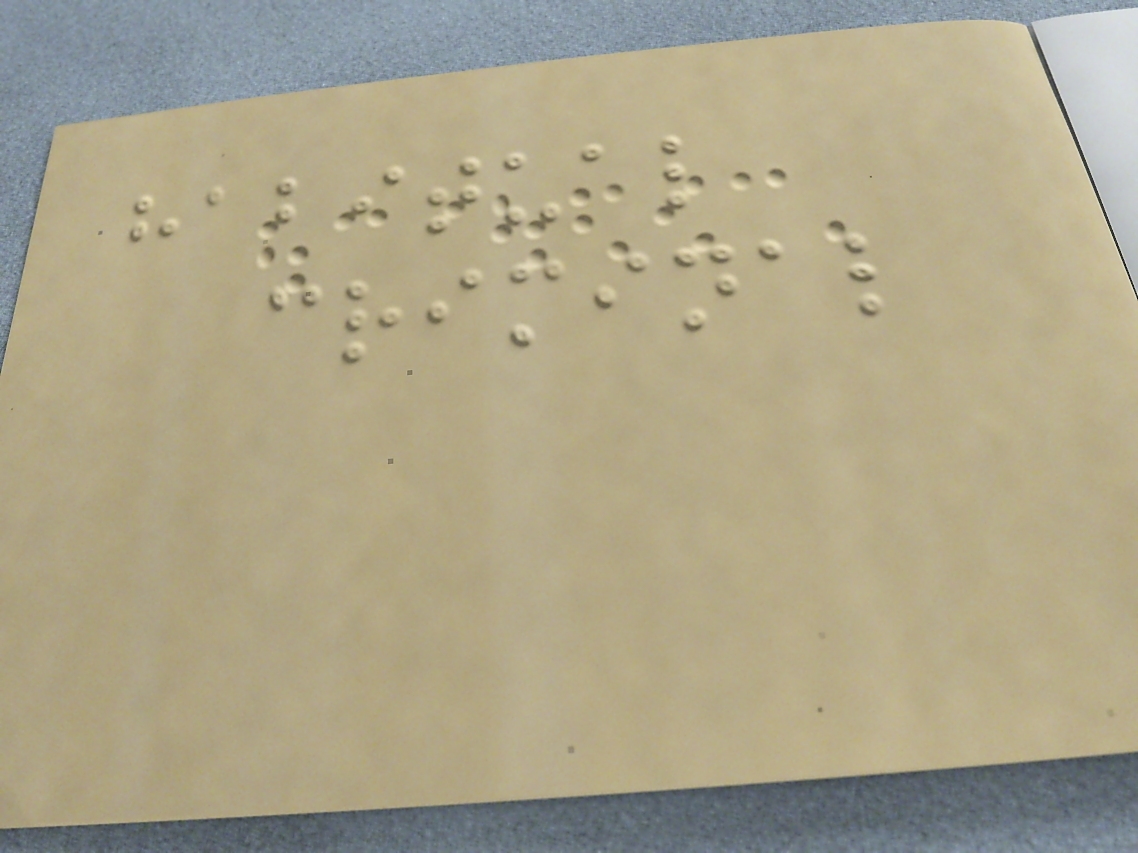habitual
criminal
